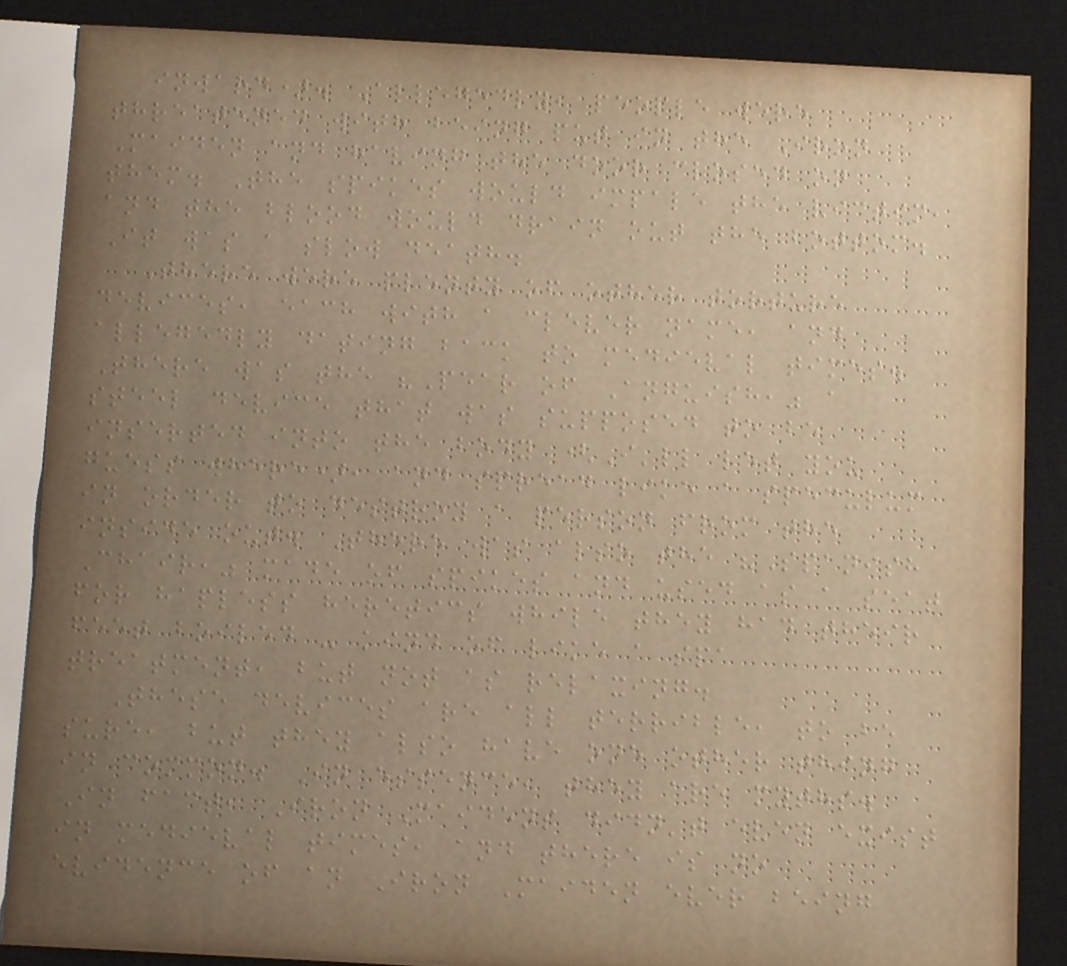inward). Allegedly, people were
threatened with being put in the Iron
Maiden and having the door closed on
them. The spikes would impale the victim,
and the blood would drain out the bottom.
It was a slow death.
There were plenty of other torture
devices, each with a clever name, and
allegedly dating back to medieval times.
There was the "Pear of Anguish," a
steel device that was supposed to be
inserted into the body (I'll let you
guess where), and spread like a speculum
in order to destroy a person from the
inside out. There was also the "Spanish
Chair," made of spikes and used as a seat
for hapless heretics while they had their
feet boiled - kind of like a spa
treatment, but not as relaxing.
These devices are all terrible, to be
sure, but they also have one other thing
in common. In essence, they are myths.
In fact, Iron Maidens didn't even exist
in medieval times, and there is no
evidence of an Iron Maiden ever being
